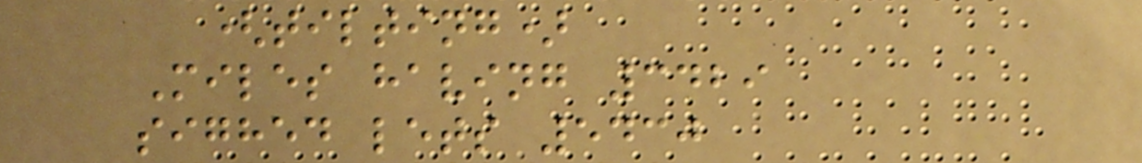(tilting)
Miles having 3429
sighed lets 5430
